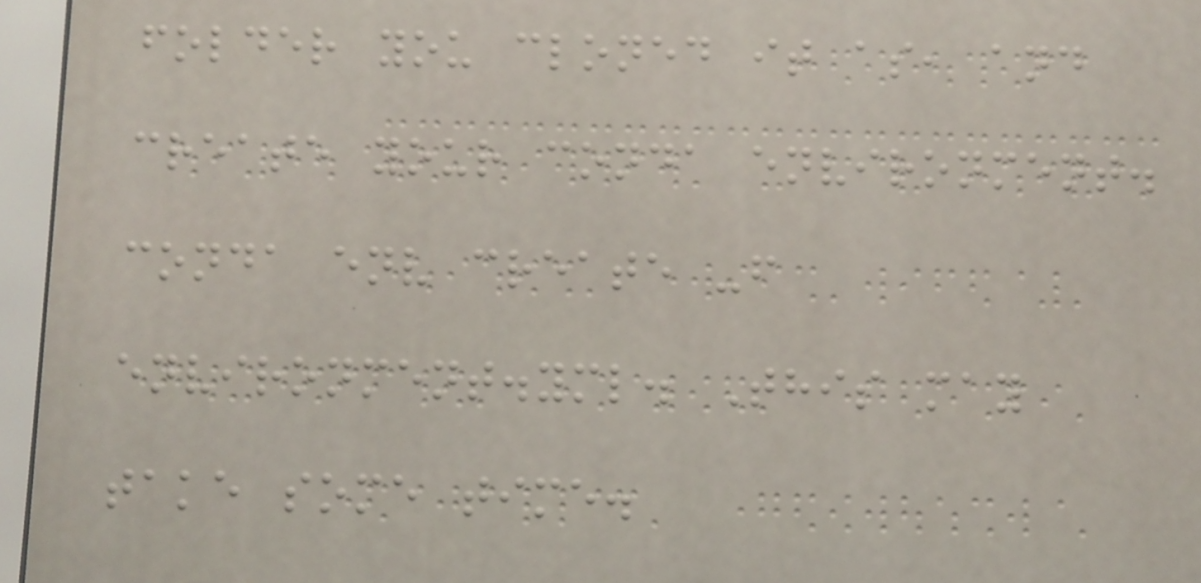folder you cloned it as, and
create your conda environment.
conda env create -f
environment.yml. This may
take some time.
